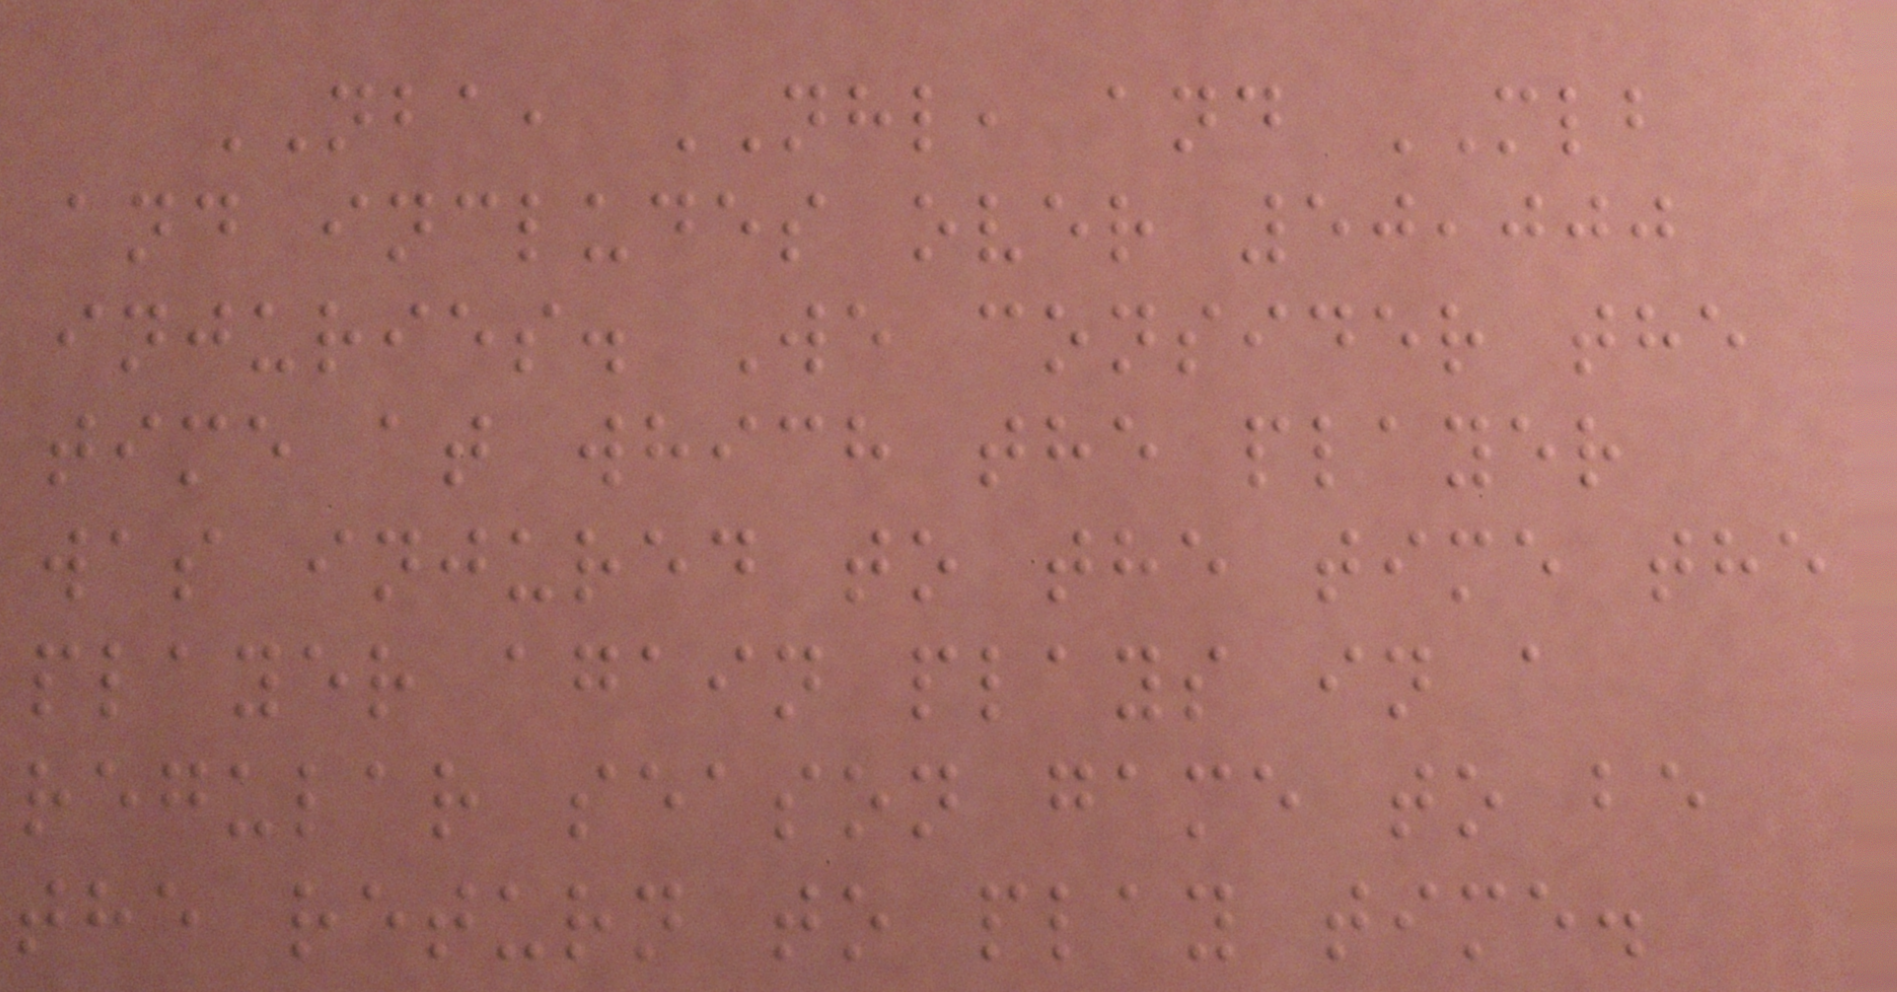NBA, NHL, and MLB
and includes over 50,000
injuries. We consider the
time at which the player
was injured to the time the
player again plays in a
regular season game to be
the return to play time.
